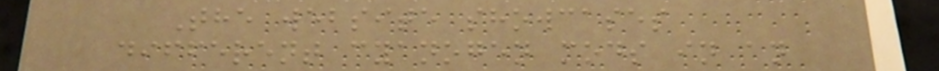The website showcases
different cyanogen mods in an
